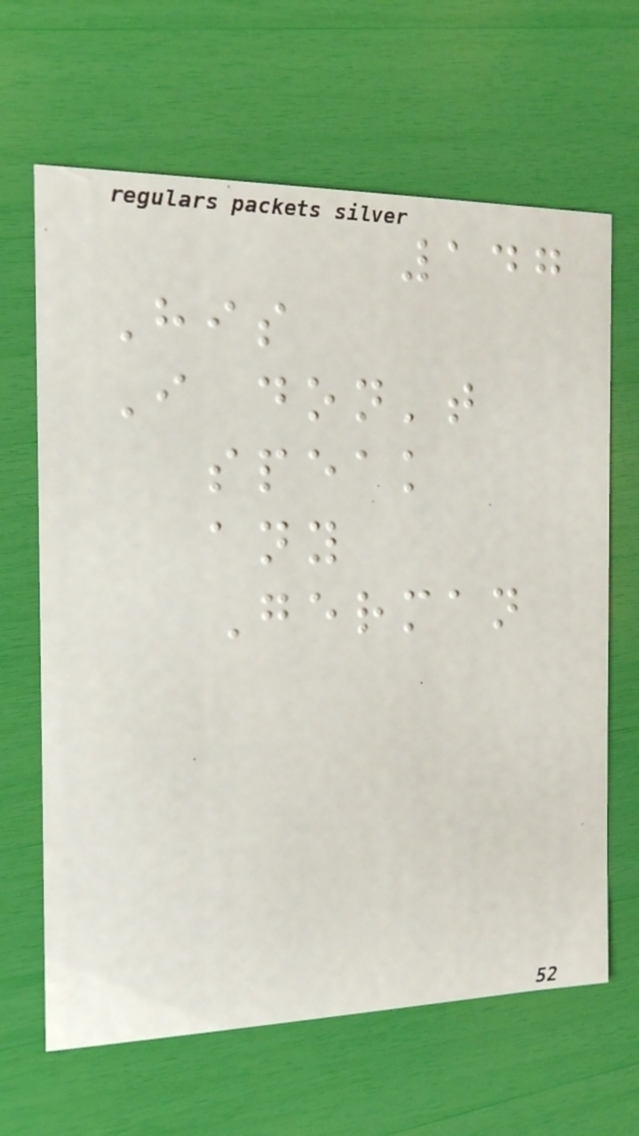147
His
I don't
speak
any
German
